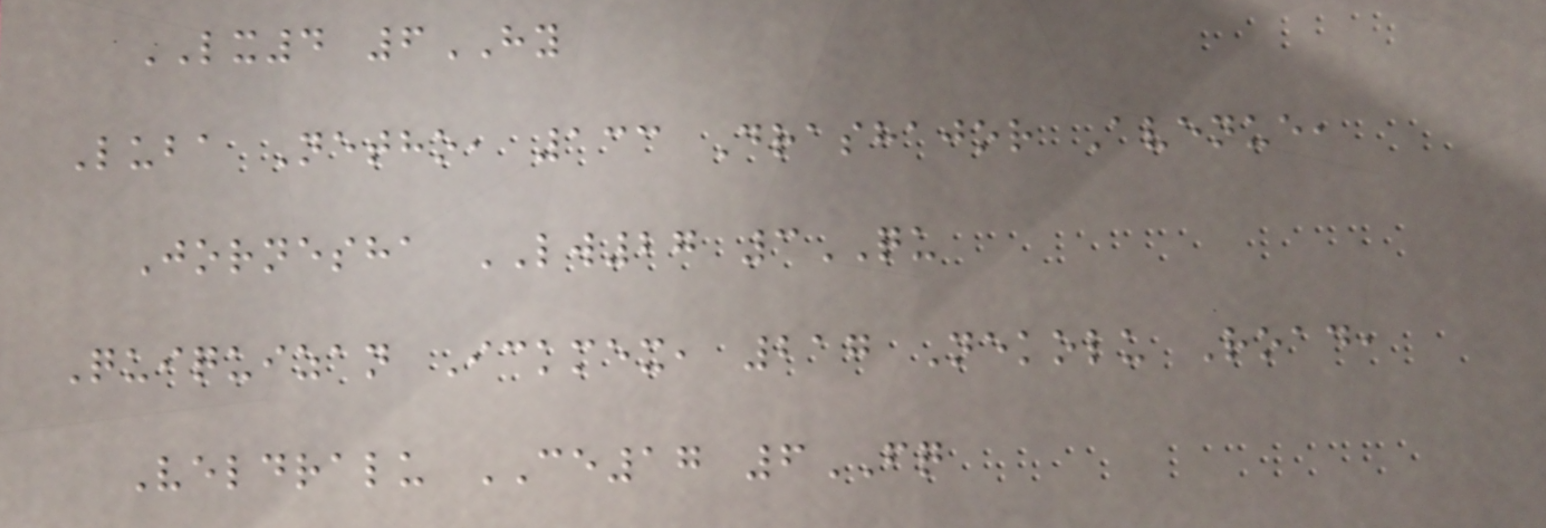LX4 6HY
Luba Netho, 133 Drashajor Avenue,
Jornesha LW27 3QU
Quiquizan Ickmex, 217 Nekolu Road,
Veldralu CE17 6FQ
